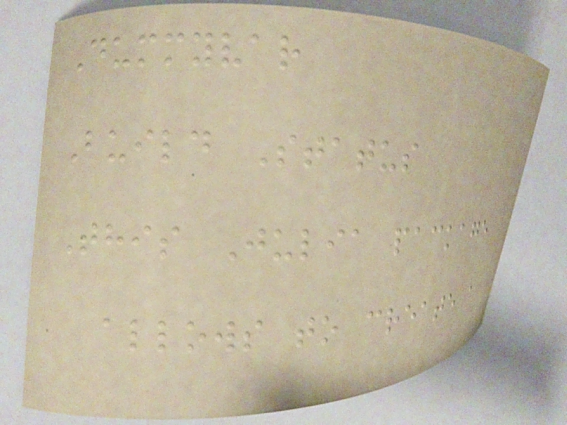Dummyvar
Build Status
This Julia package
allows to create a
